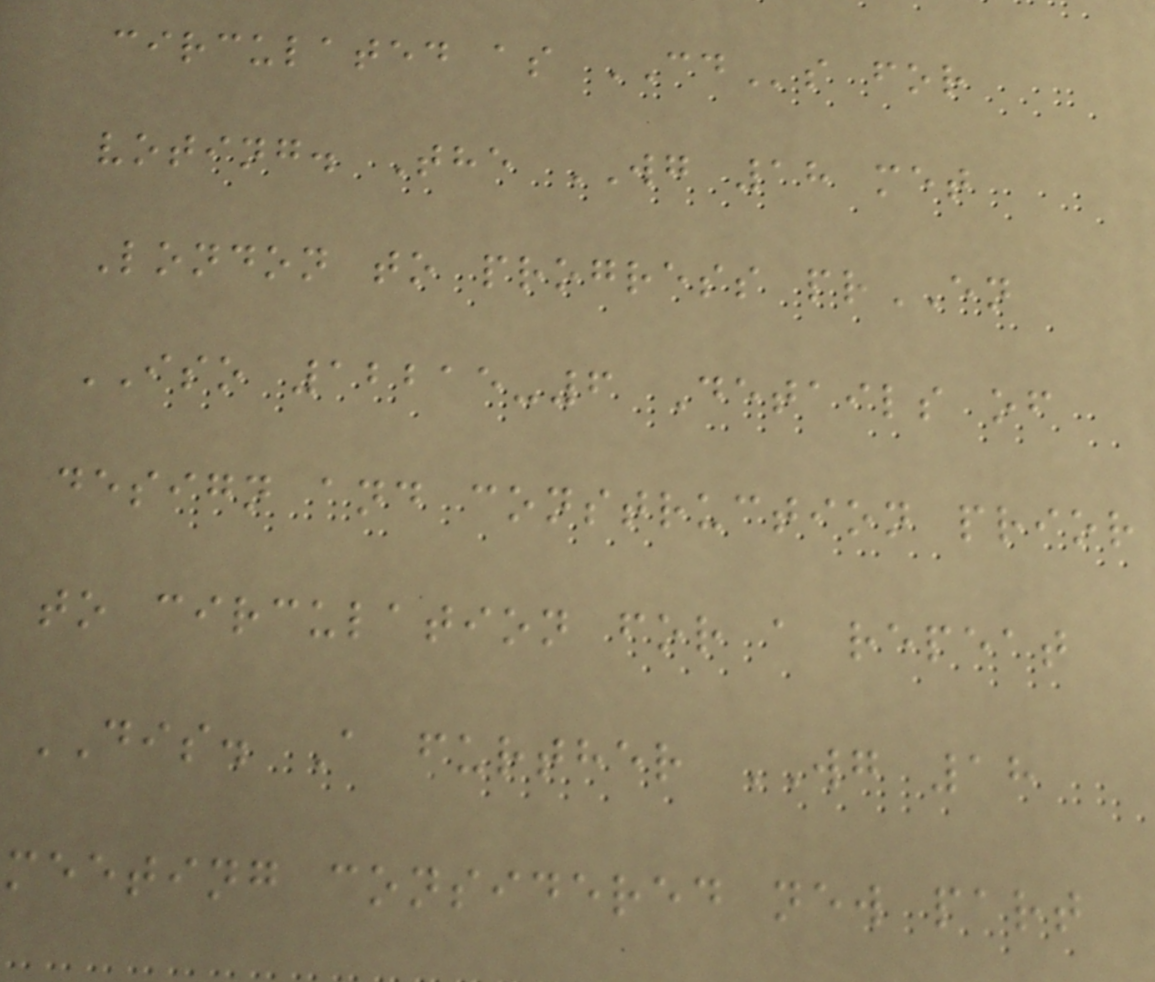circulated as CDs for
voting. The WG 18 met
London to progress prEN
ISO 12215-6 Details of
design and construction prior
to circulation for a repeat
DIS. A further WG 18
meeting considered new part
